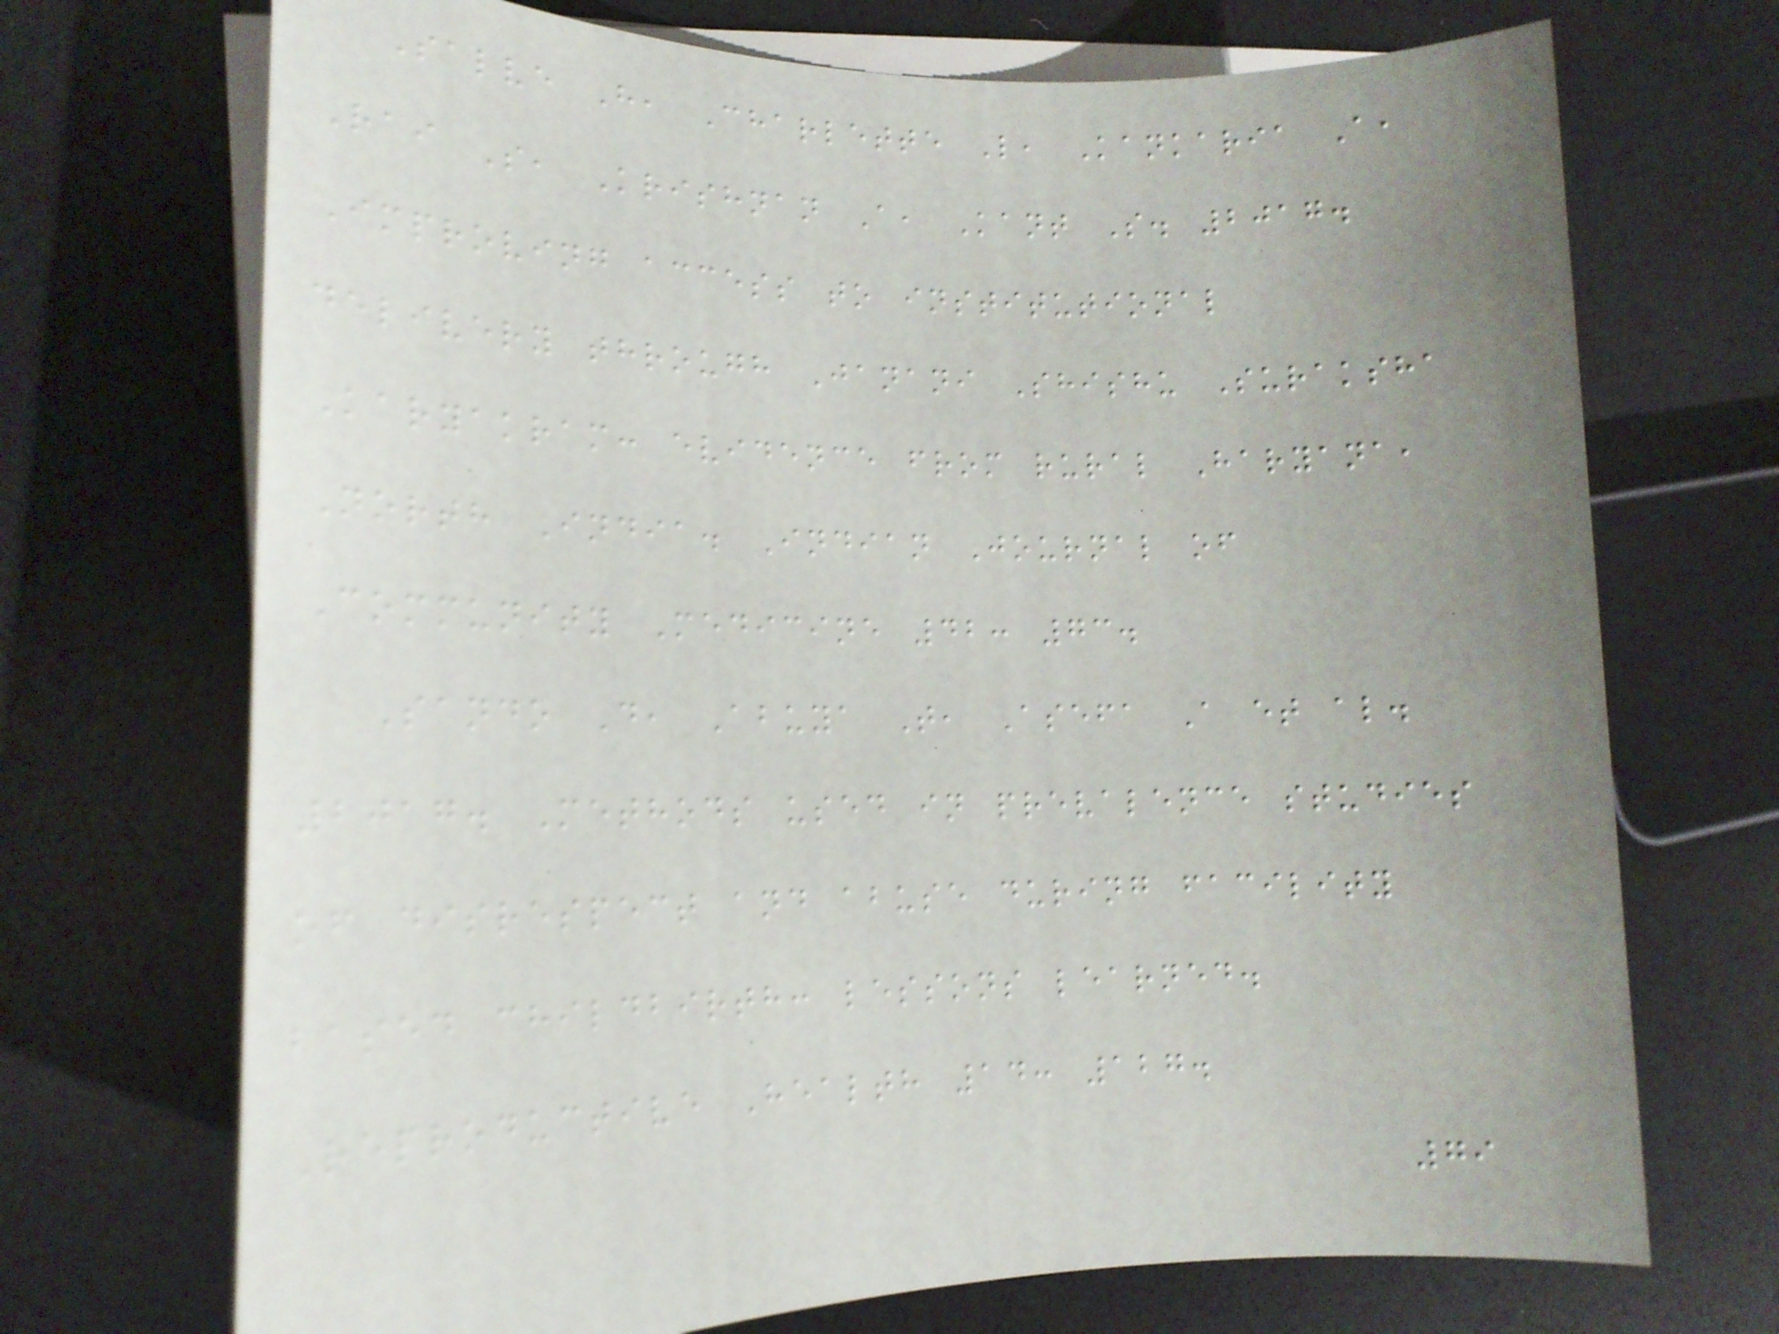Salve H, Charlette L, Kankaria A,
Rai S, Krishnan A, Kant S. 2017.
Improving access to institutional
delivery through Janani Shishu Suraksha
Karyakram: evidence from rural Haryana,
North India. Indian Journal of
Community Medicine 42: 73.
Sando D, Abuya T, Asefa A et al.
2017. Methods used in prevalence studies
of disrespect and abuse during facility
based childbirth: lessons learned.
Reproductive Health 14: 127.
79
